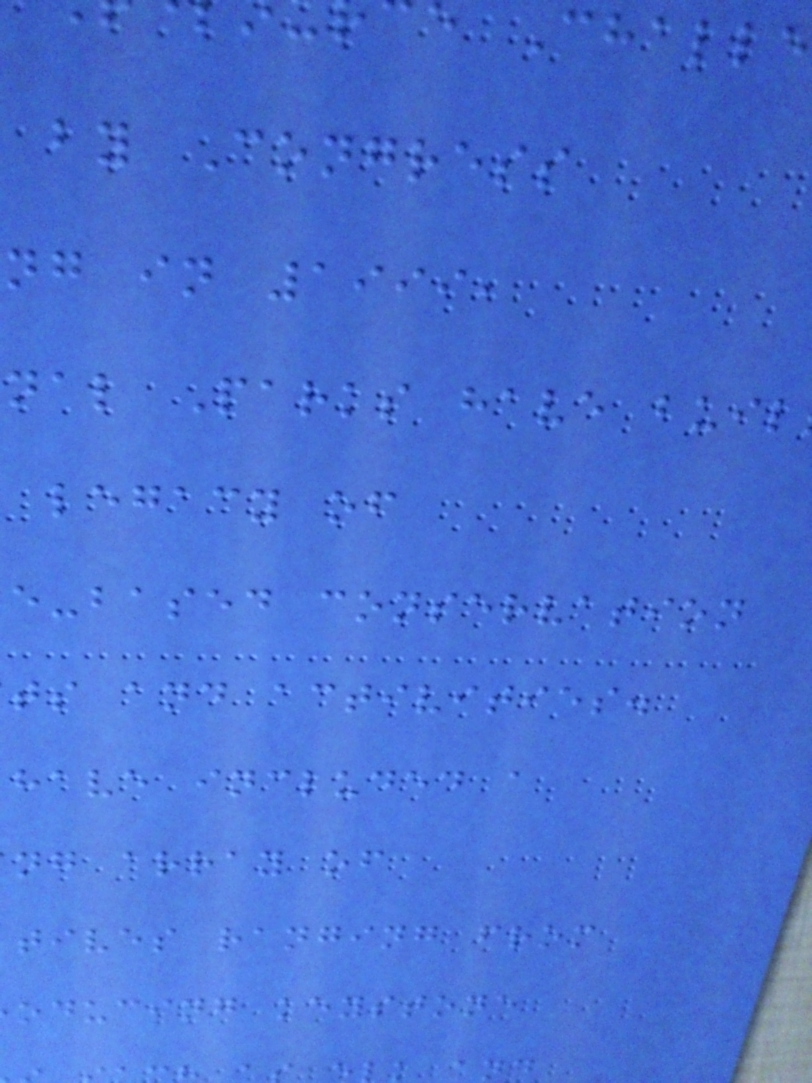by Congress
ng in 1999,
nal Parks have buil
legacy of
e-based conservation
ts and activities.
have included a
ng array of
tives ranging from
oducing keystone
